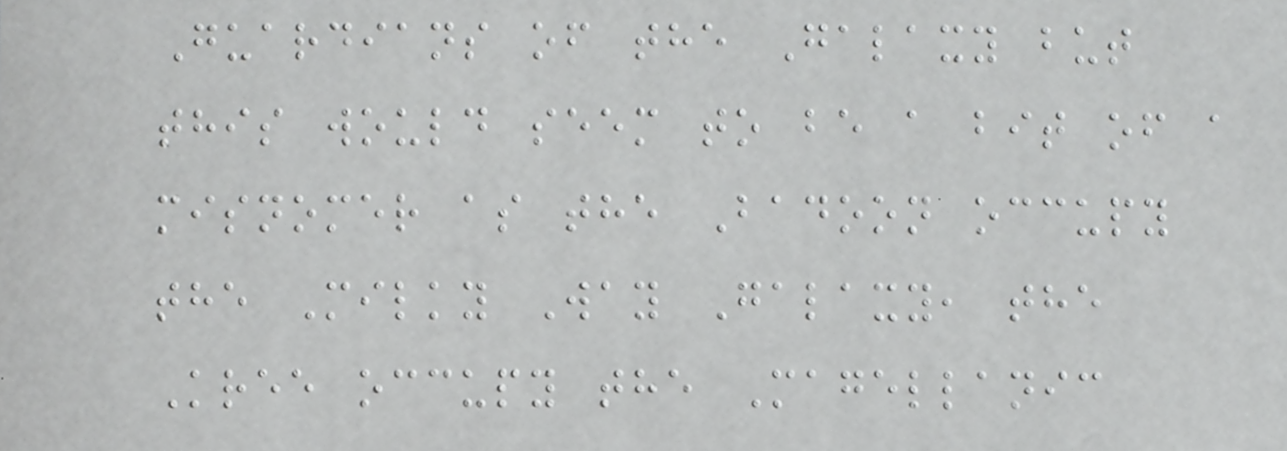Guardians of the Galaxy but
this would seem to be a bit of a
misnomer as the Badoon occupy
the Milky Way Galaxy, the
Kree occupy the Magellanic
